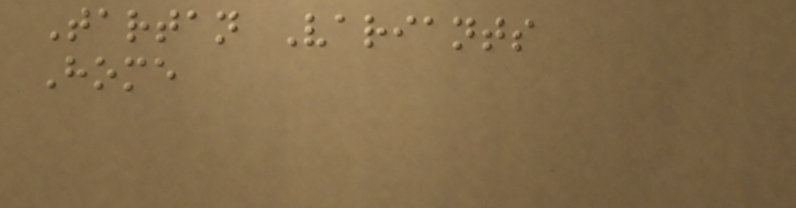Tartan Variants
Home
